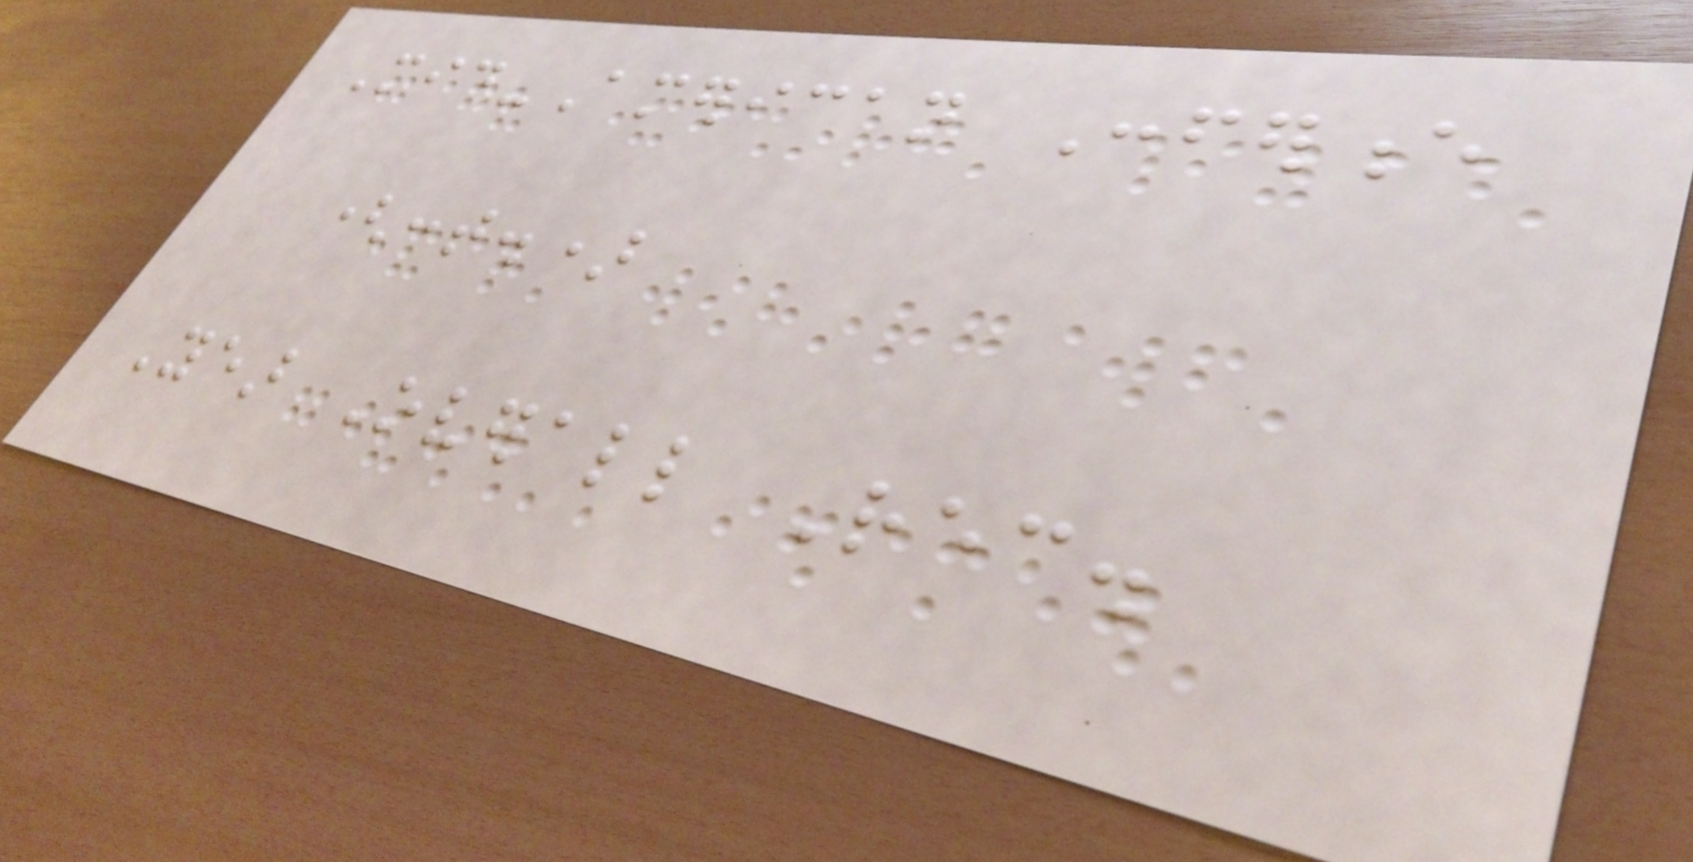Mid-American Conference
(cont.)
Year Overall Rec.
